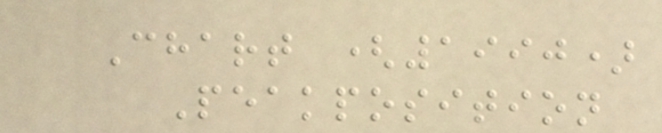Chart (1990)
Peakposition
